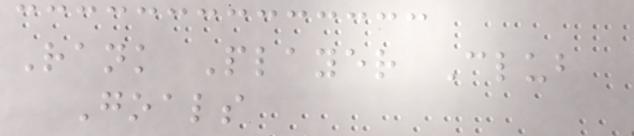Rank Player Club
Goals
